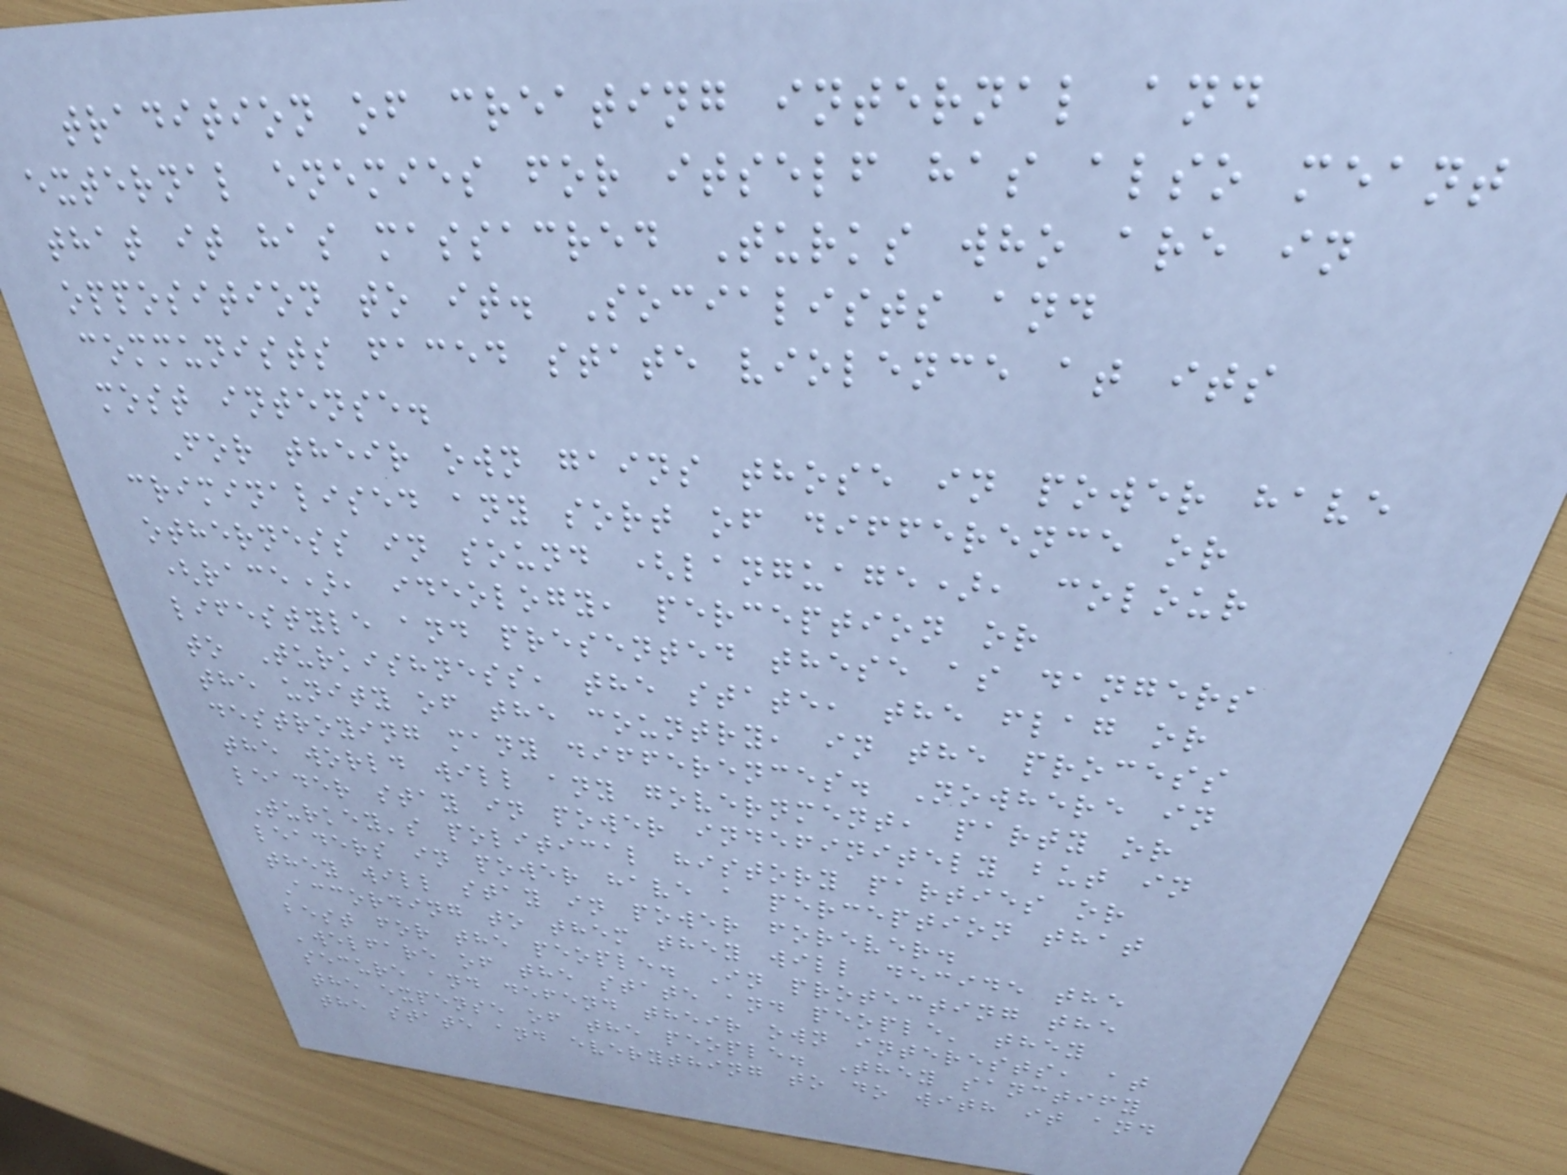tradition of creating internal and
external enemies for itself has also meant
that it has massacred Turks who are in
opposition to it. Socialists and
communists faced state violence at its
most intense.
For their own gains those in power have
criminalised any sort of difference or
otherness in sound (language), colour
(race), ideology, perception or
lifestyle and presented these as dangers
to Turkishness, the state, the flag or
the unity of the country, in the process
destroying many differences. Nowhere in
the world will any government, party or
leader stay in power indefinitely but in
Turkey's political history parties or
leaders in power have a perception that
they will stay in power forever.
According to them they will decide the
best for the people. In protecting the
'welfare of the state and people' they
secure and defend their own interests, at
the expense of the people. They sanctify
the state and everything to do with it and
